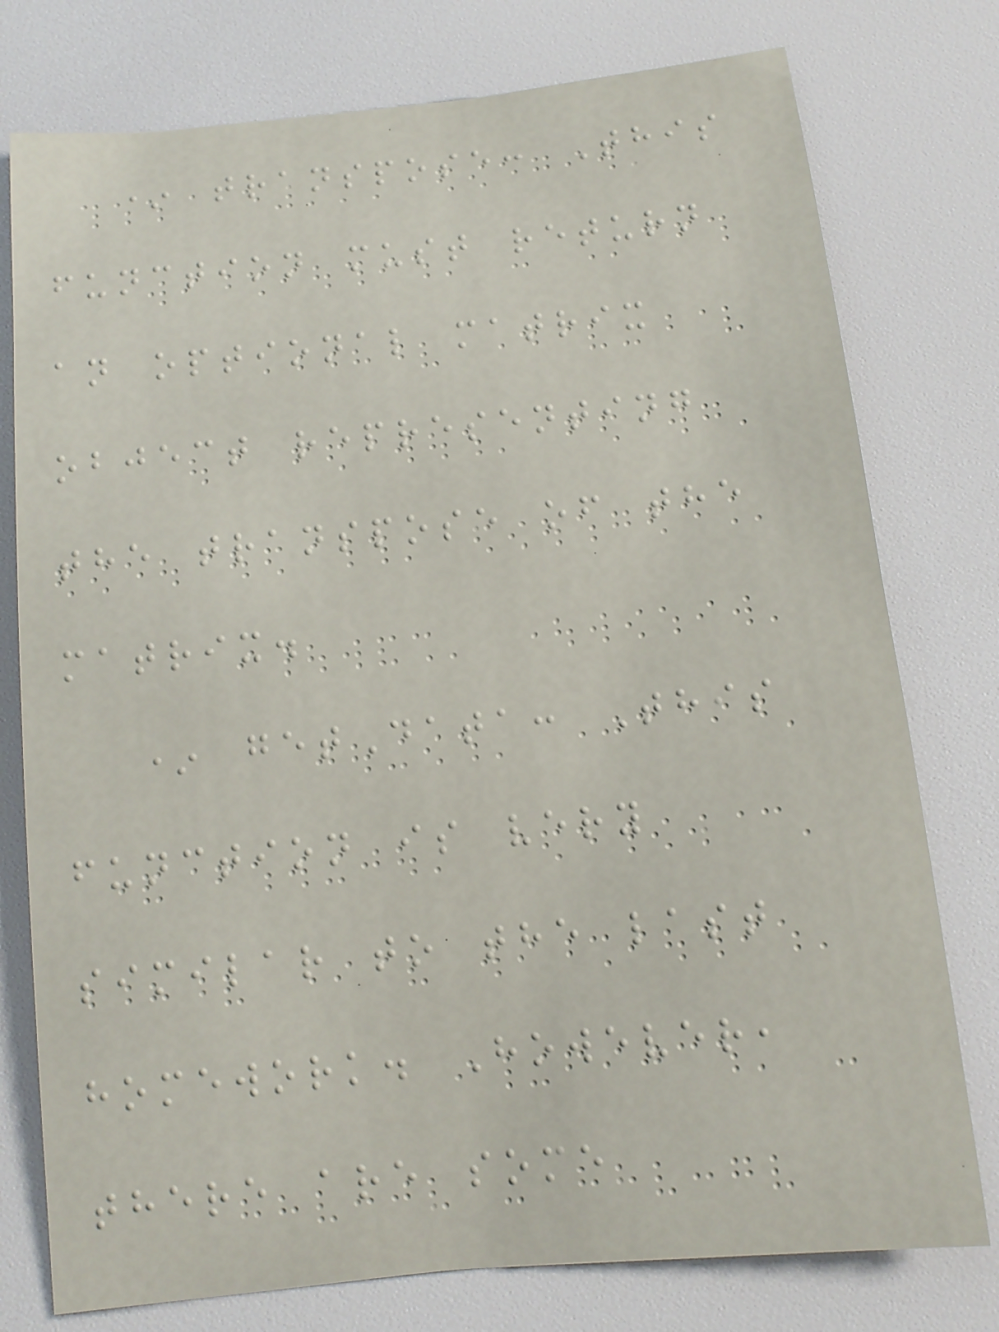* transpose: This
function must return
an optional matrix
object representing
the transpose of the
matrix.
* getData: This
function is very
similar to the last
homework. However,
there are some
